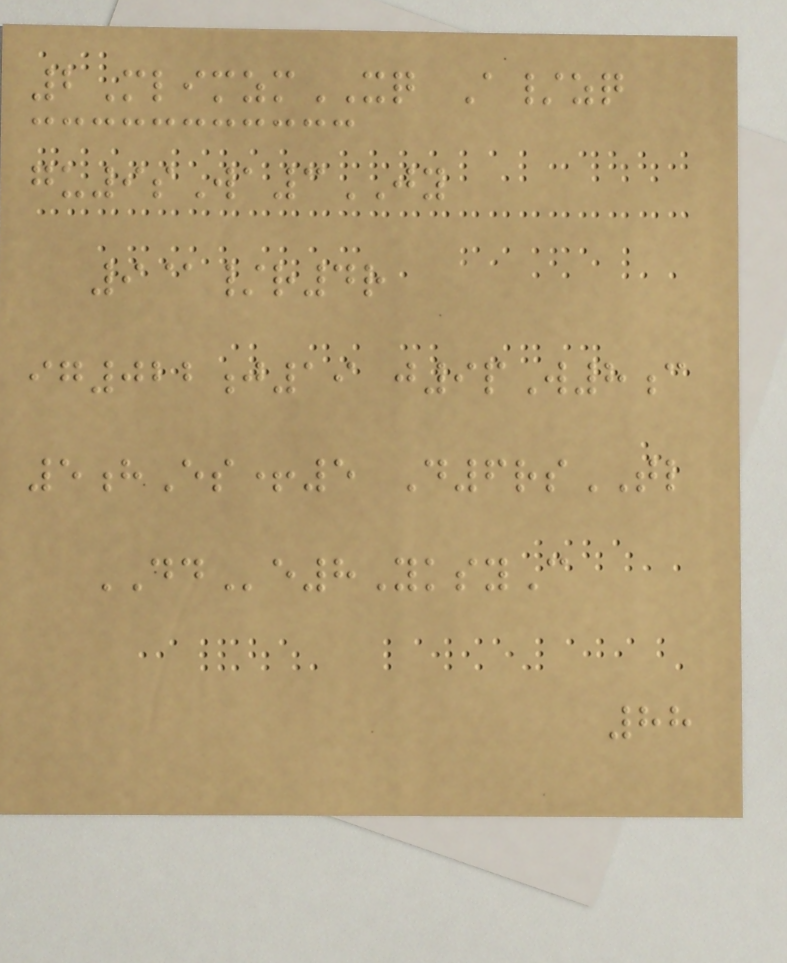2MlimzmXQ A/zq
gu9sWa3JY
9@/r4r
ig022j19 j9pW8c
5hEs+5 D6rsTL
DDe8YksyC
88
